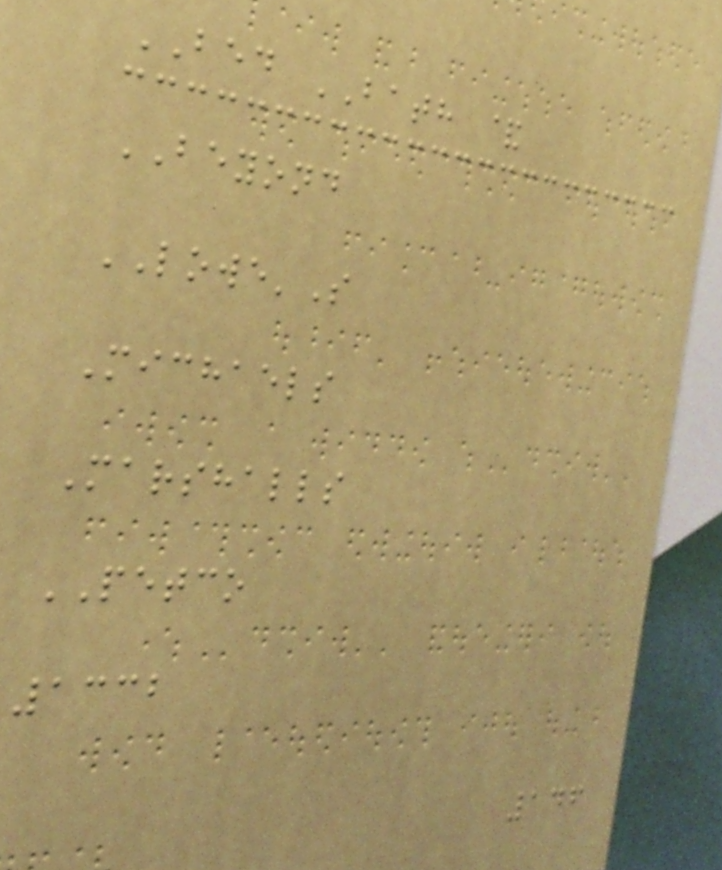BED BATH &
BEYOND
LOWE'S
Michaels
Marshalls
PETCO
1332
146
